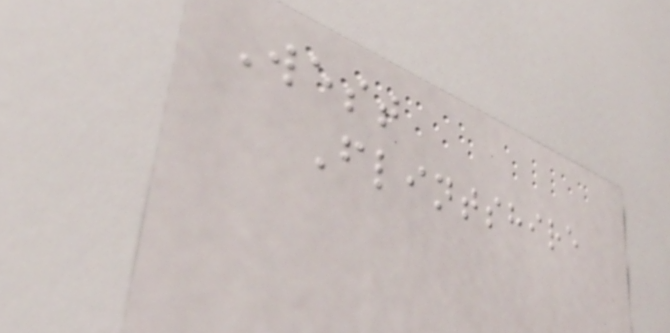West
Flintshire
